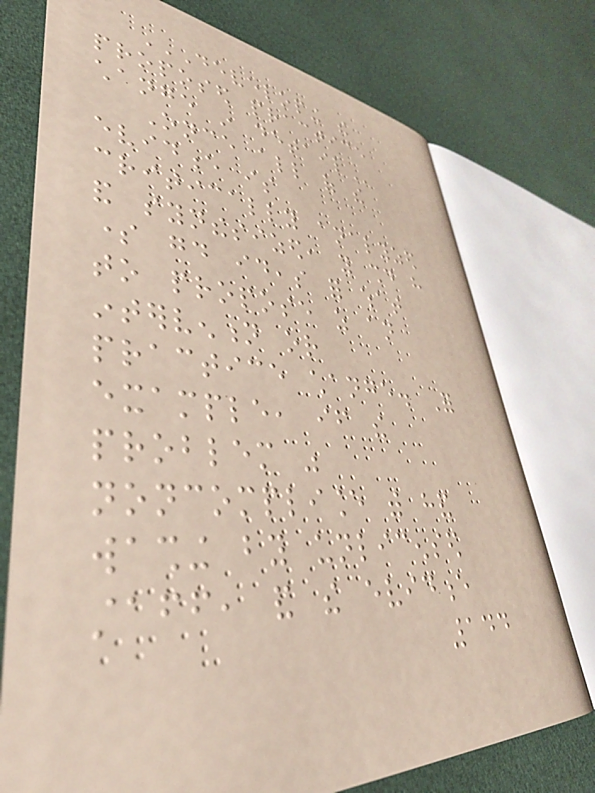DEVELOPING THE
PROPOSED PRACTICE
CHANGE IN DETAIL
Once all of the
evidence is
critically analyzed
and synthesized, you should have
some good ideas for what
to propose as an
intervention or
practice change. For
example, if the
problem was
noncompliance with hand
washing by unlicensed
staff, and the evidence
144
